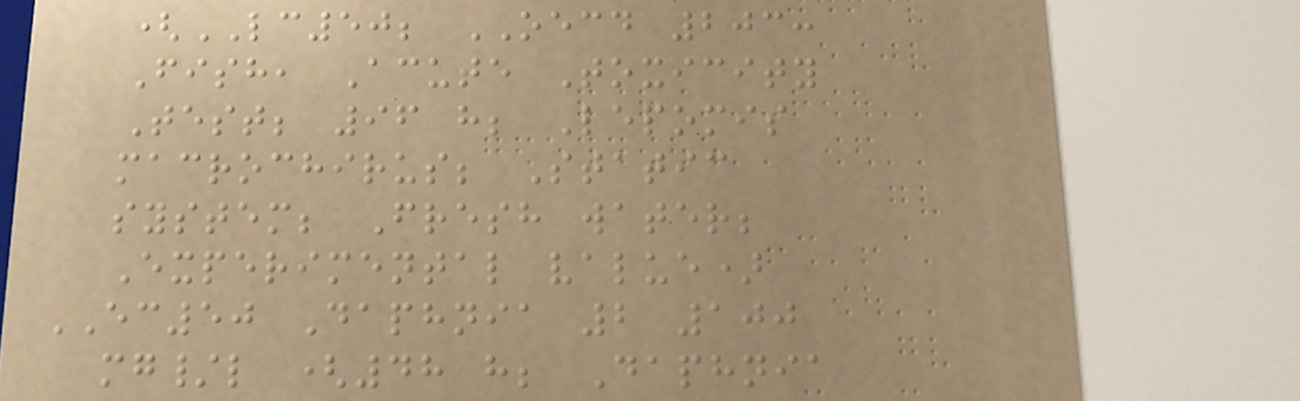(LC50; OECD 203:
Fish, Acute Toxicity
Test; 96 h; Lepomis
macrochirus; Static
system; Fresh water;
Experimental value)
EC50 Daphnia 2 100
mg/l (48 h; Daphnia
